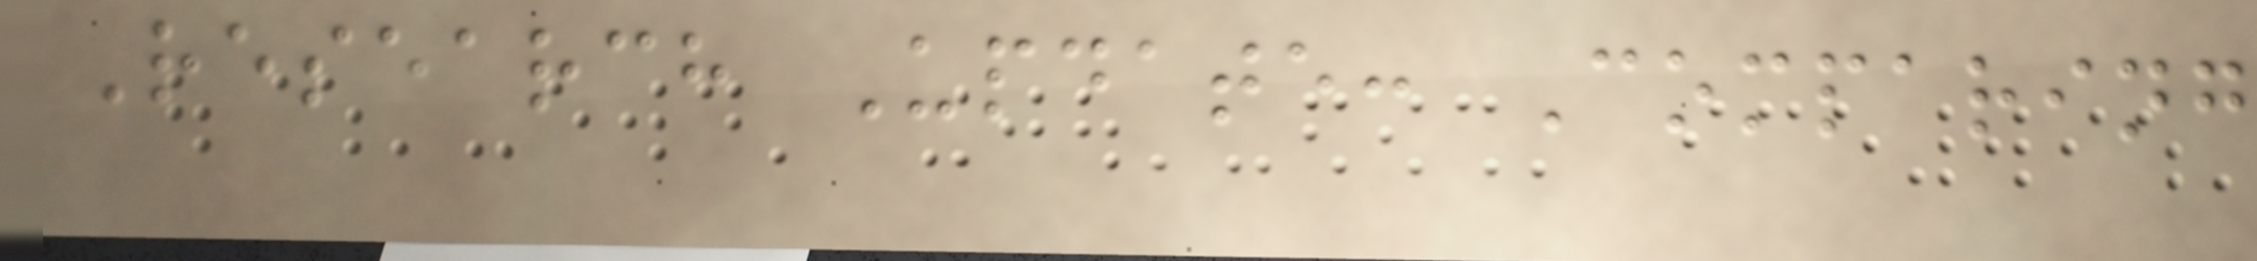Research Update: Comparing
